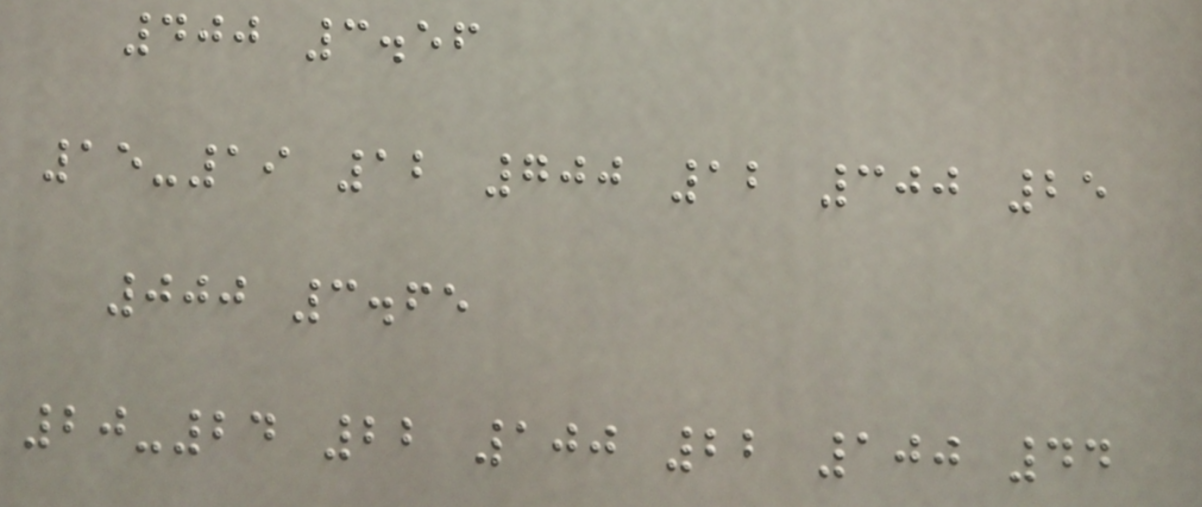400 3.56
15-19 12 700 12 300 25
000 3.65
20-24 22 100 22 100 44
